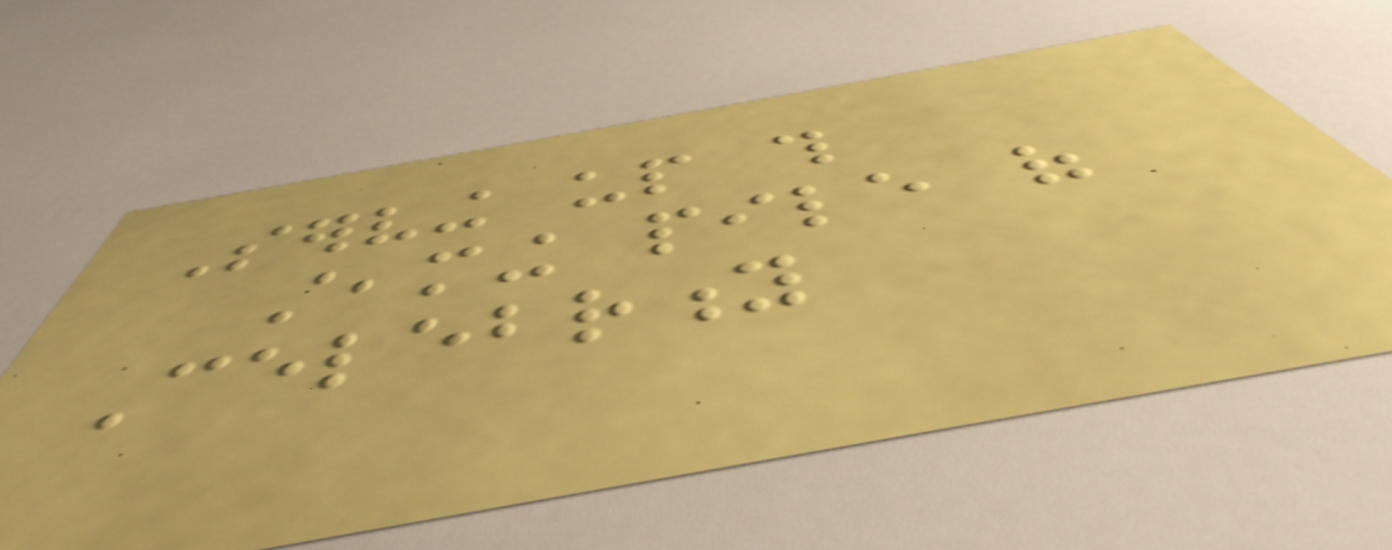Serving up this
steaming pile of
Celebrity
